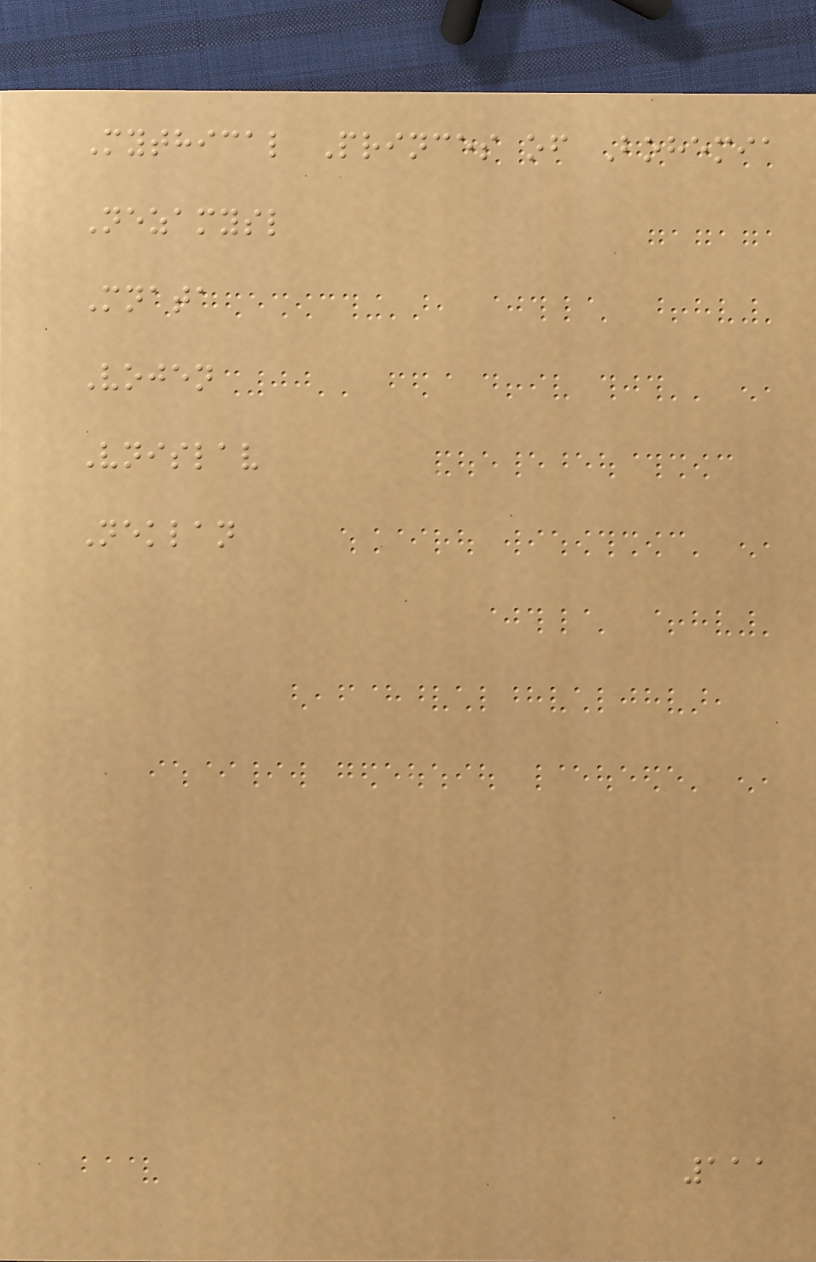Mythical Princes of Bohemia
Nezamysl
Mnata
Vojen
Vnislav
Neklan
111
